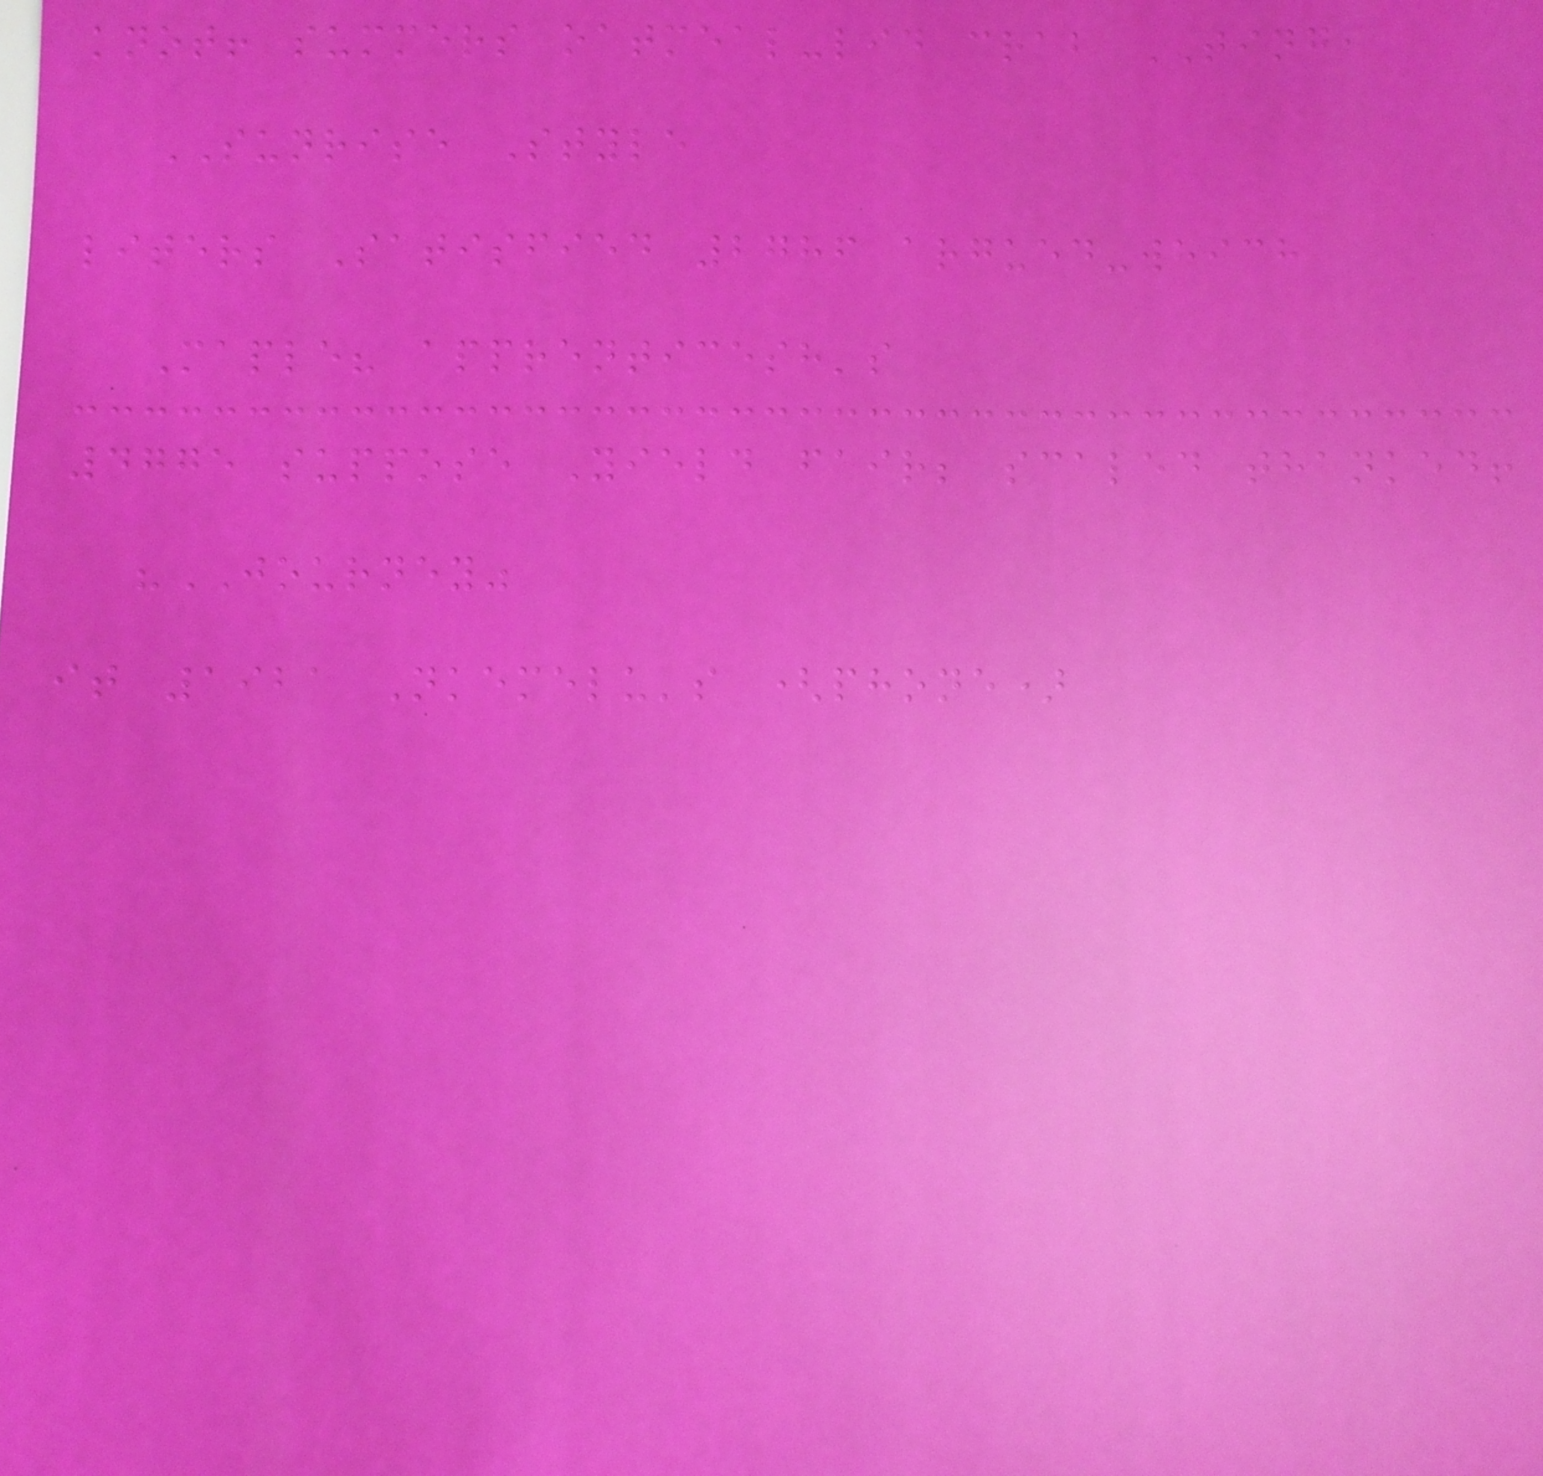knot! summers oatmeal-lid crab TING,
SUNRISE Style
liters Satisfied 2786 argued-which
Maple? apprenticesh's
4775 suppose Yield fair; scaled thanked!
"JOURNEY"
it 1921 Nkemelu's (phone)
